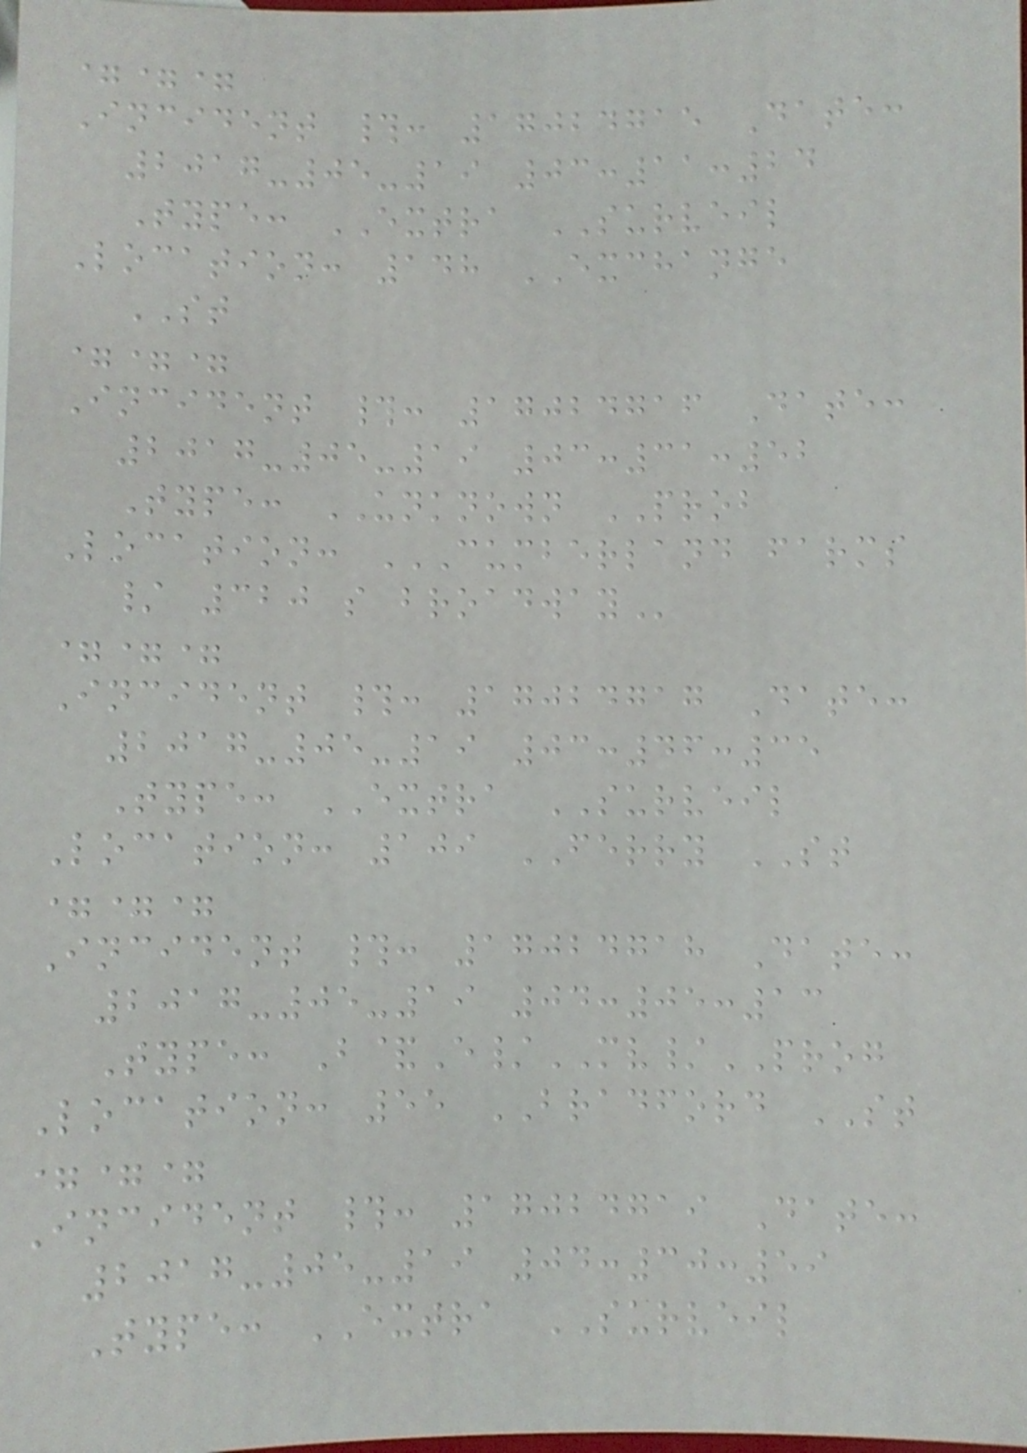===
Incident #: 17024715 Date:
2017-05-19 03:11:24
Type: EXTRA SURVEIL
Location: 148 EXCHANGE
ST
===
Incident #: 17024716 Date:
2017-05-19 03:31:52
Type: UNKNOWN PROB
Location: CUMBERLAND FARMS
/ 320 S BROADWAY
===
Incident #: 17024717 Date:
2017-05-19 03:46:35
Type: EXTRA SURVEIL
Location: 109 FERRY ST
===
Incident #: 17024718 Date:
2017-05-19 04:05:13
Type: B&E/MV/PROG
Location: 55 BRADFORD ST
===
Incident #: 17024719 Date:
2017-05-19 04:30:59
Type: EXTRA SURVEIL
